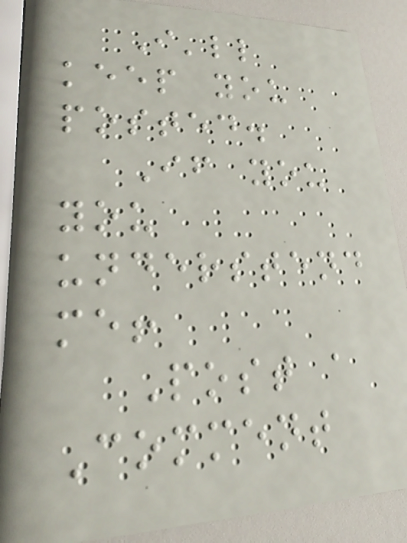I'll
keep you
posted.
If you
you
understend
me!
Post a
Comment
